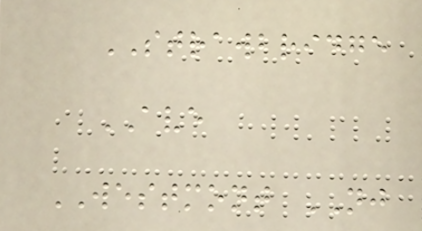STRAWBRIDGE
AVE
WESTMONT NJ
